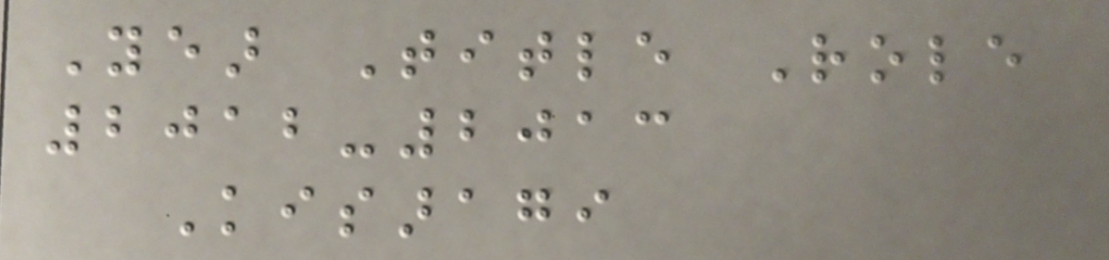Year Title Role
2012-2013
Kisaragi
